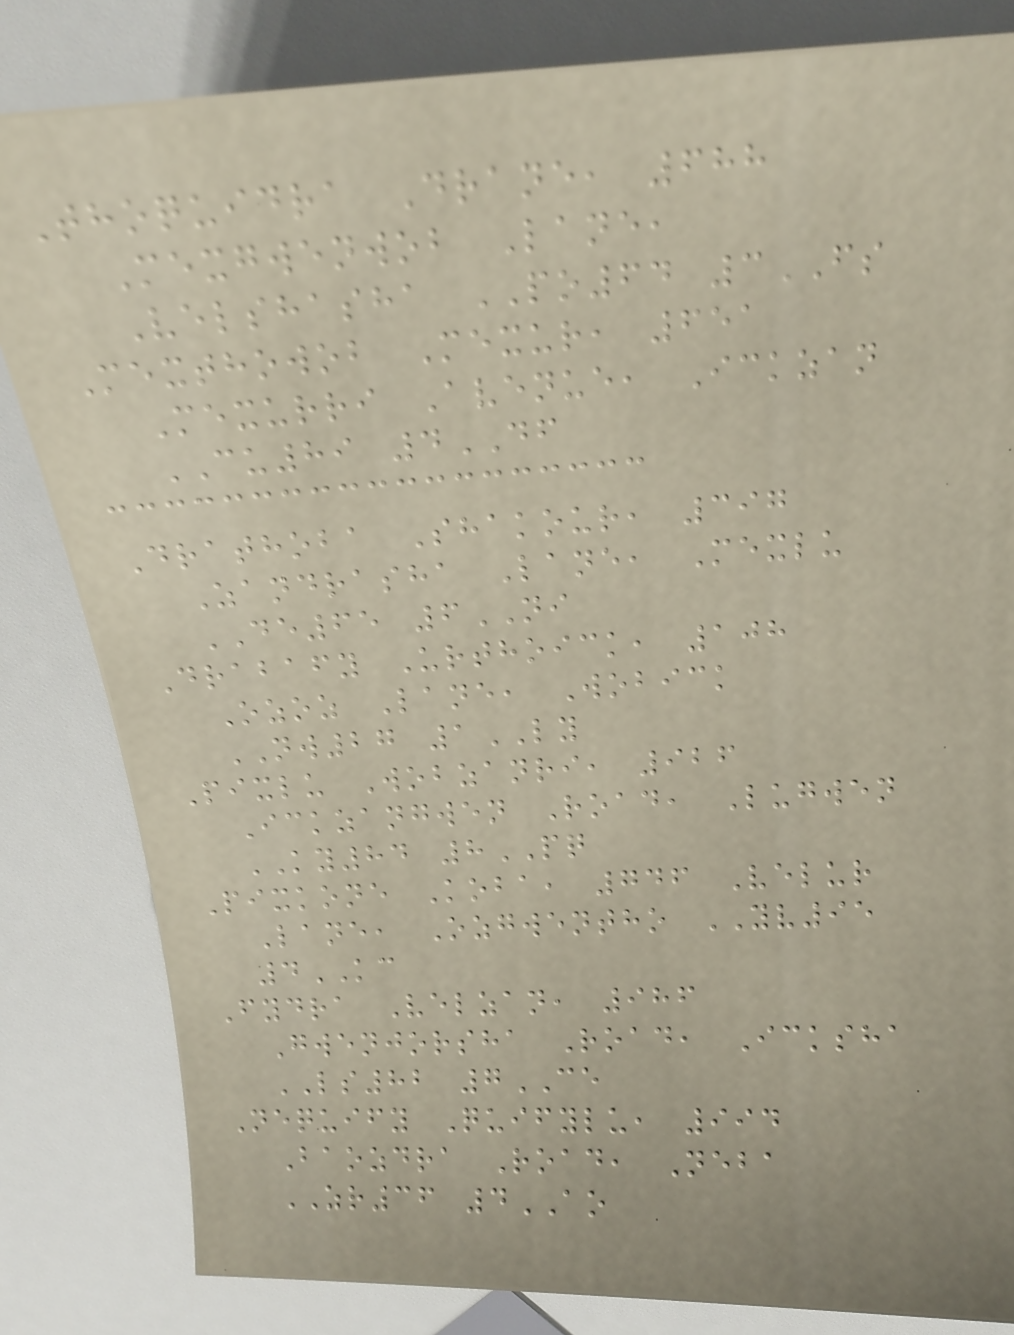Thoquidra Drane, 688
Mexgwenwob Lane,
Velshasha PO64 3FS
Mexthowob Mexur, 651
Mexurri Avenue, Ickzan
CU89 4DF
Drathoba Shakour, 397
Zandrasha Lane, Mexlu
DE65 6NI
Drabafy Urthoick, 108
Ozoz Lane, Wobick
NW27 1LY
Pixlu Wobzanri, 926
Ickzangwen Road, Lugwen
KY84 8PQ
Pixkone Koba, 746 Velur
Lane, Ozgwentho YV95
4KC
Fydra Velzan, 986
Gwenjorsha Road, Icksha
LS82 7CE
Nequify Quifylu, 994
Baozdra Road, Neba
ZR36 4AO
